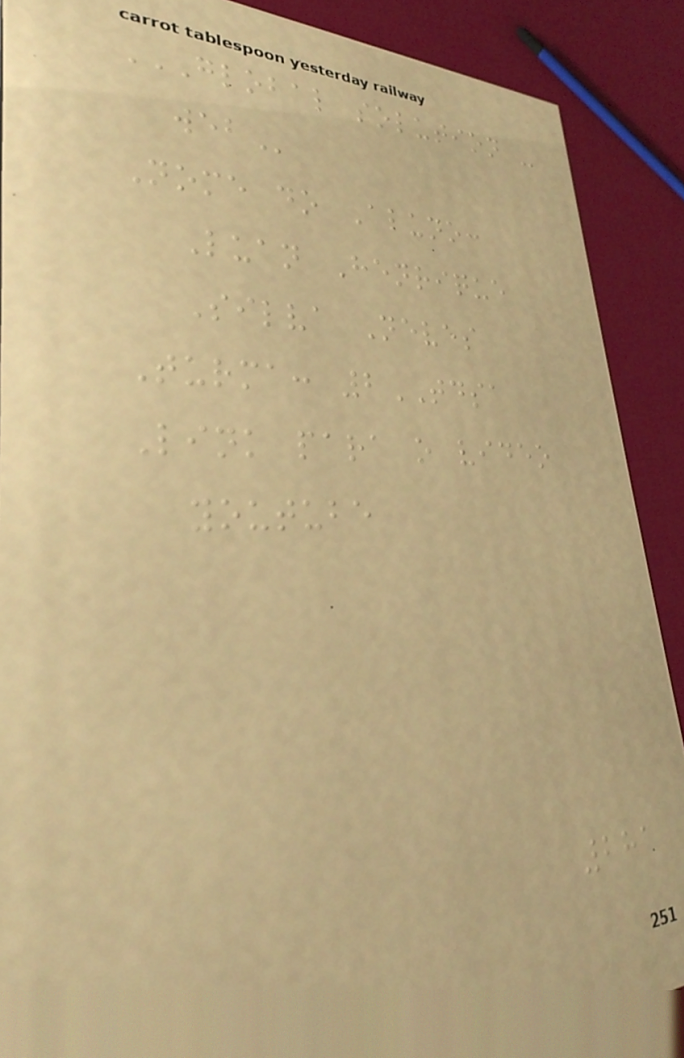GLOBAL SOLUTION -
WEB
Nome do Aluno:
Luan Henrique
Silva Neves
Turma: 2TDSA
Link para o video
youtube
281
